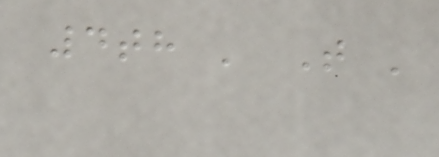4th ' T '
